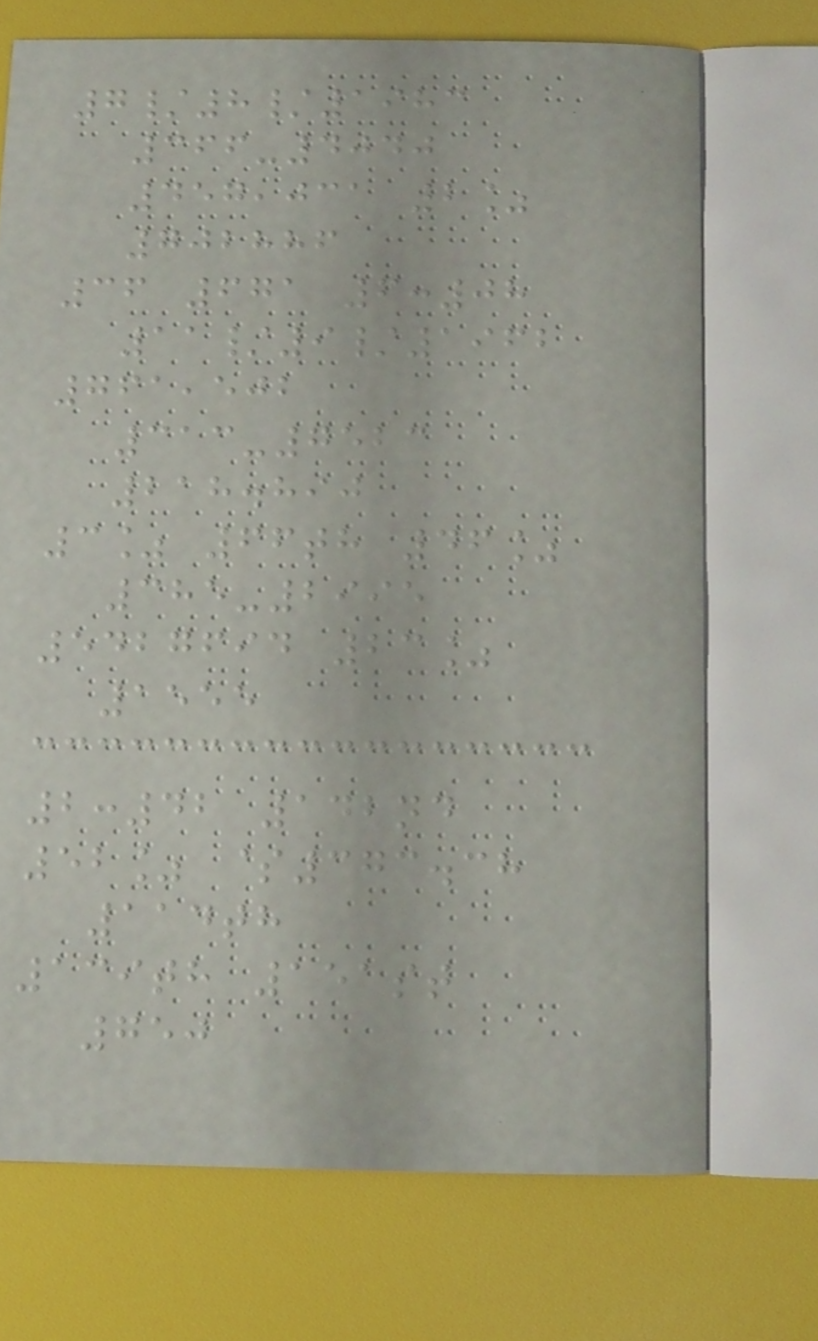7/8/1983
366-4040
457,031 2%
702886
36 671 6:08
11/9/1962
761,502
313-7523
218.890
3% 66th 46%
385-2995
5427694 23%
1555
2:42 142nd
52% $373.38
114th
139th 151st
750
